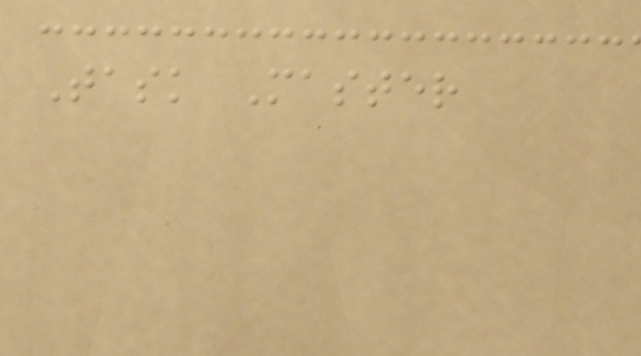Task Master
